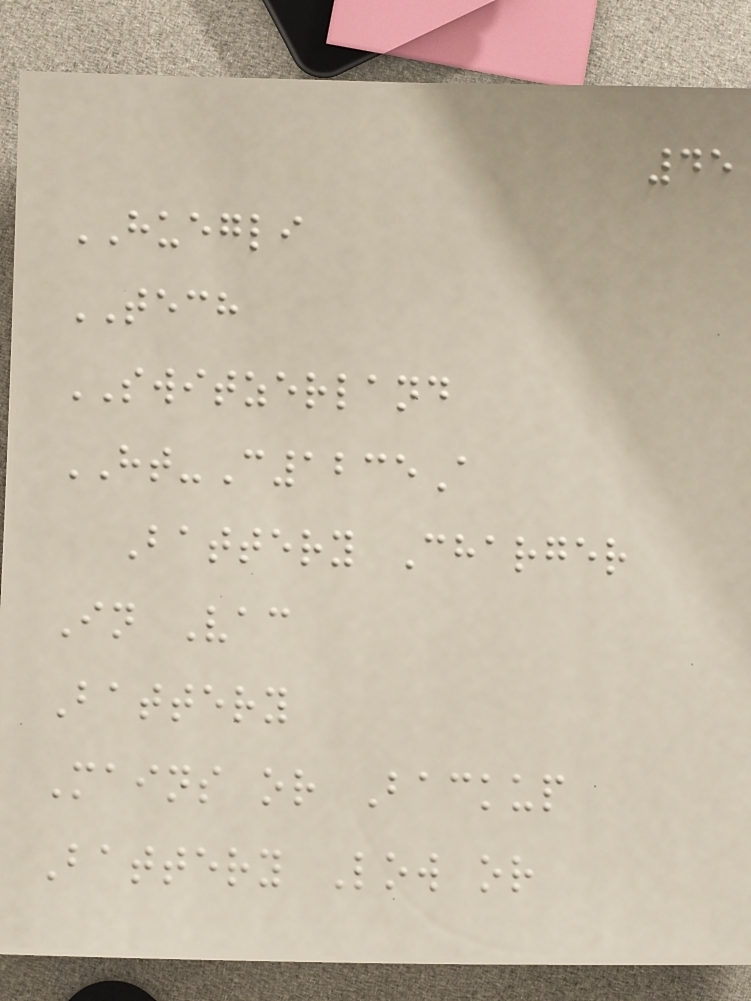45
HUEGLI
TECH
SWITZERLAND
HT-C1235A
Battery Charger
In Vac
Battery
Mains or Backup
Battery Low or
